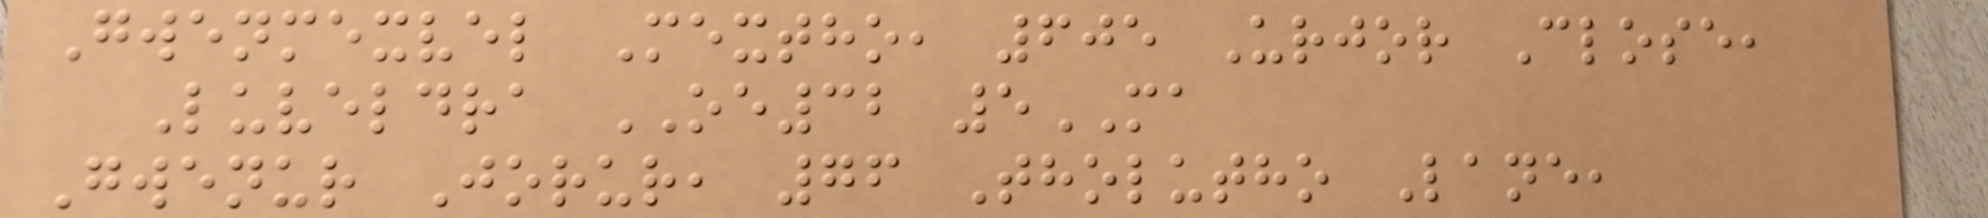Gwenmexvel Mextho, 605 Urjor Close,
Luveldra OE32 5MA
Gwenur Jorur, 76 Tholutho Lane,
